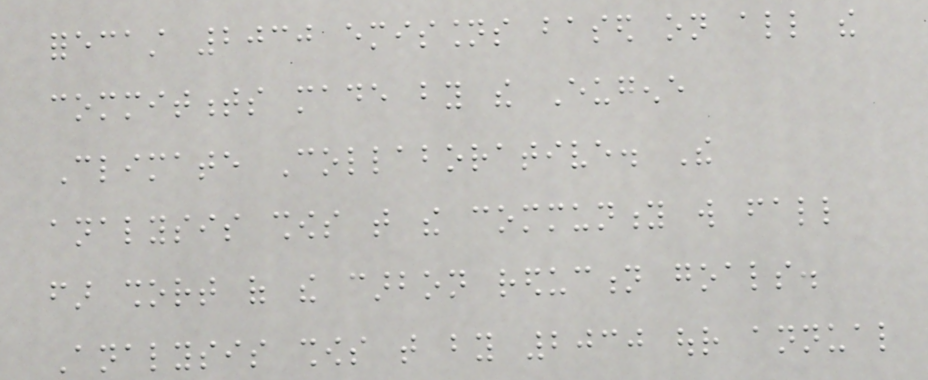forecast 2030 emissions based on all the
commitments made by the Eugene
Climate Collaborative. The
analysis shows that the community will fall
far short of the carbon reduction goals.
Analysis shows that by 2030 our annual
